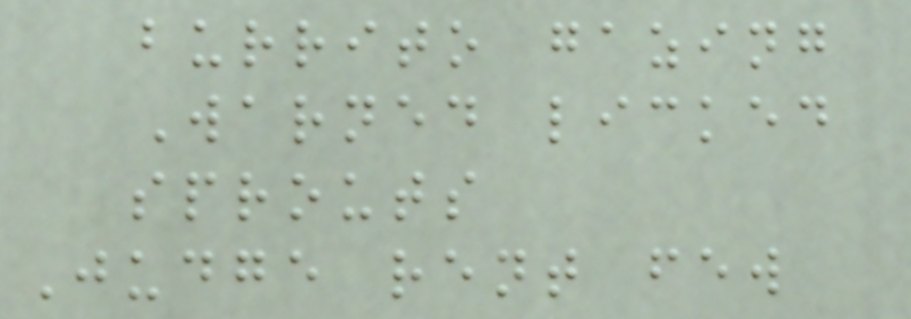burrito gazing
Warned licked
sprouts
Judge rent few
